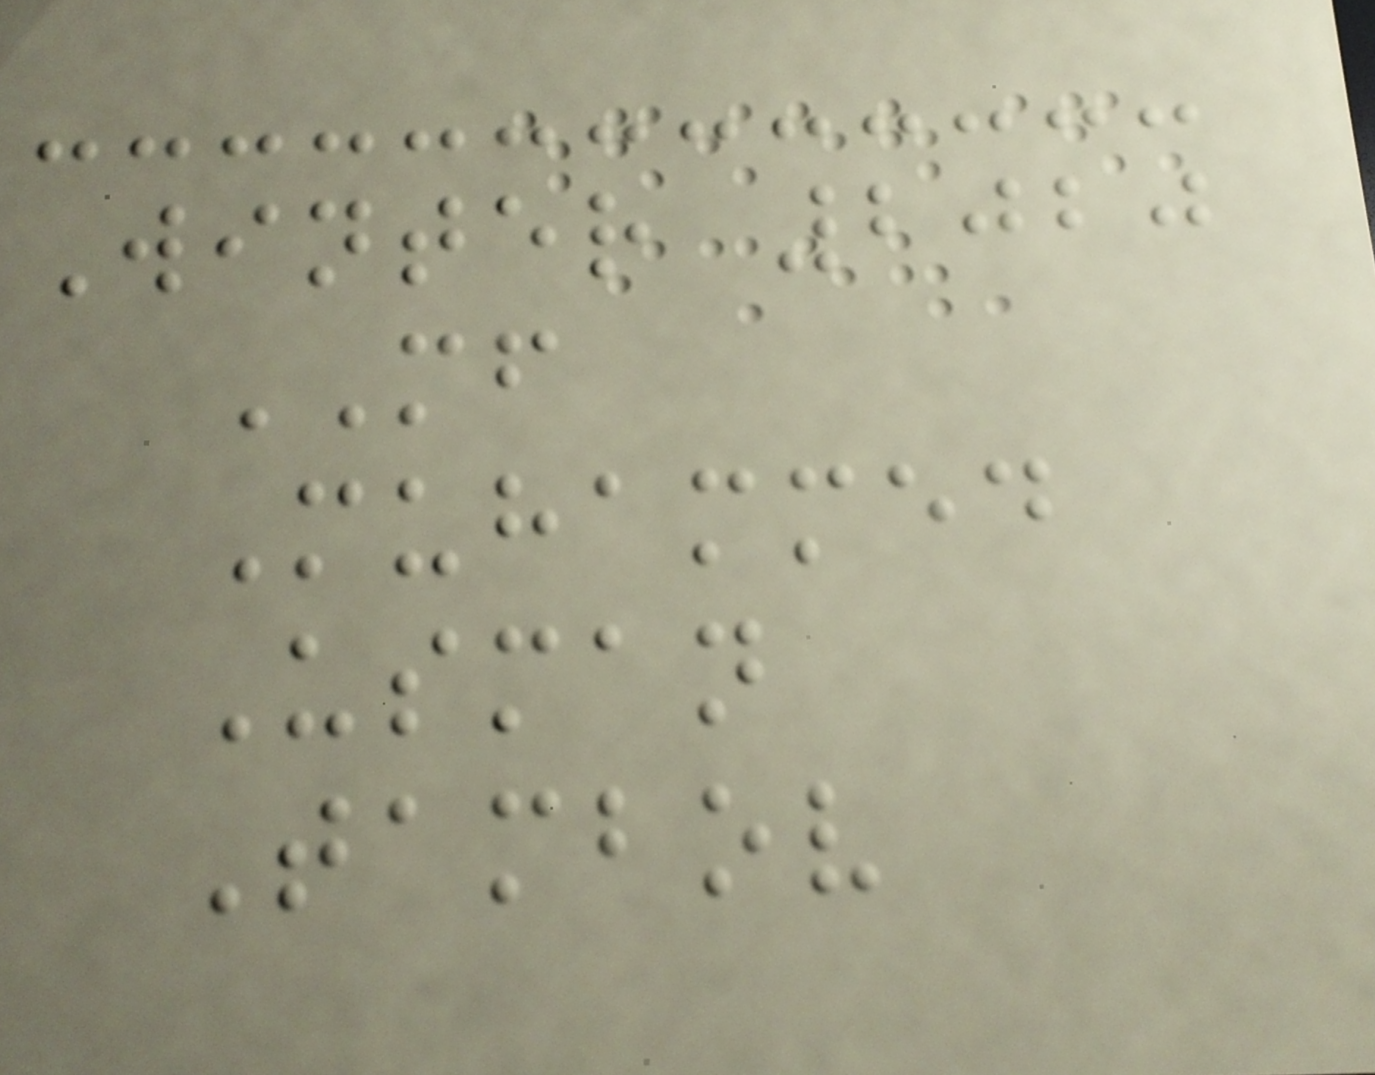Winter 2020
MF
Muhammed
Usman
Tambov
